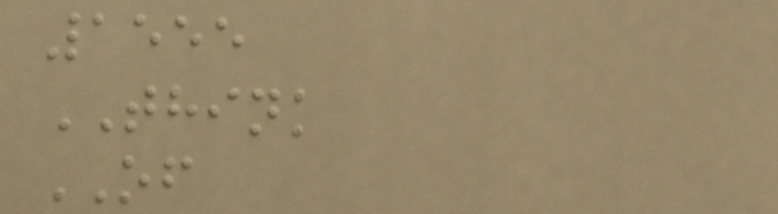1555
THINK
OF
